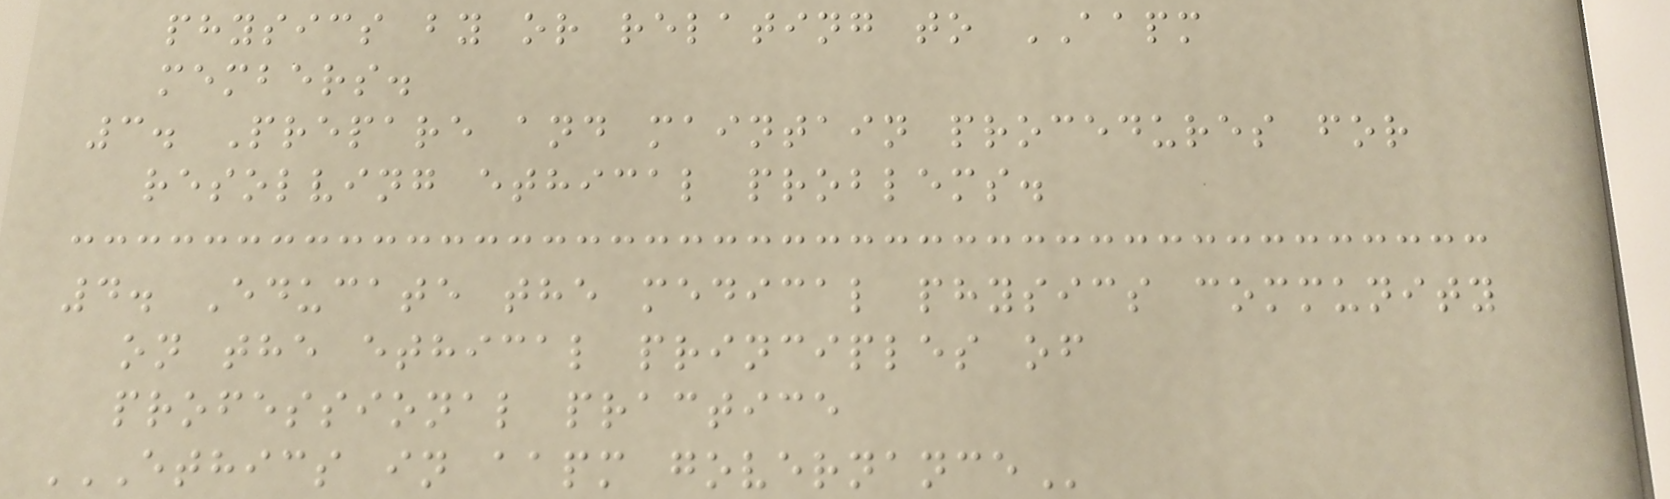physics by or relating to AAPM
members.
3. Prepare and maintain procedures for
resolving ethical problems.
4. Educate the medical physics community
on the ethical principles of
professional practice
ETHICS IN AAPM GOVERNANCE
